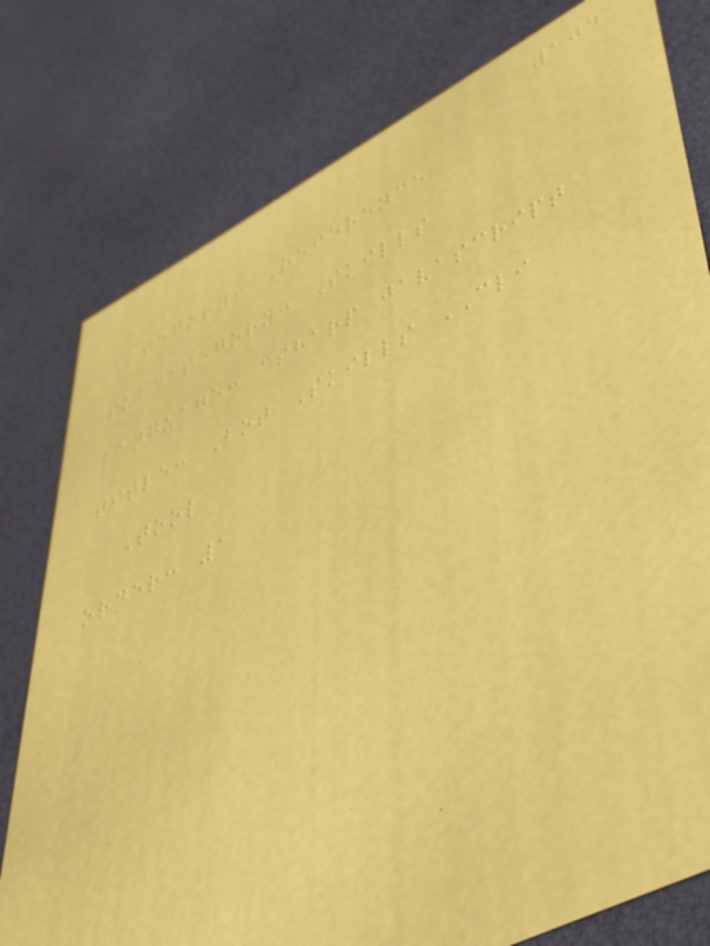104
category: Reference
subcategory: Skills
language: csharp javascript
title: Bot Skills CLI
Tool
order: 1
